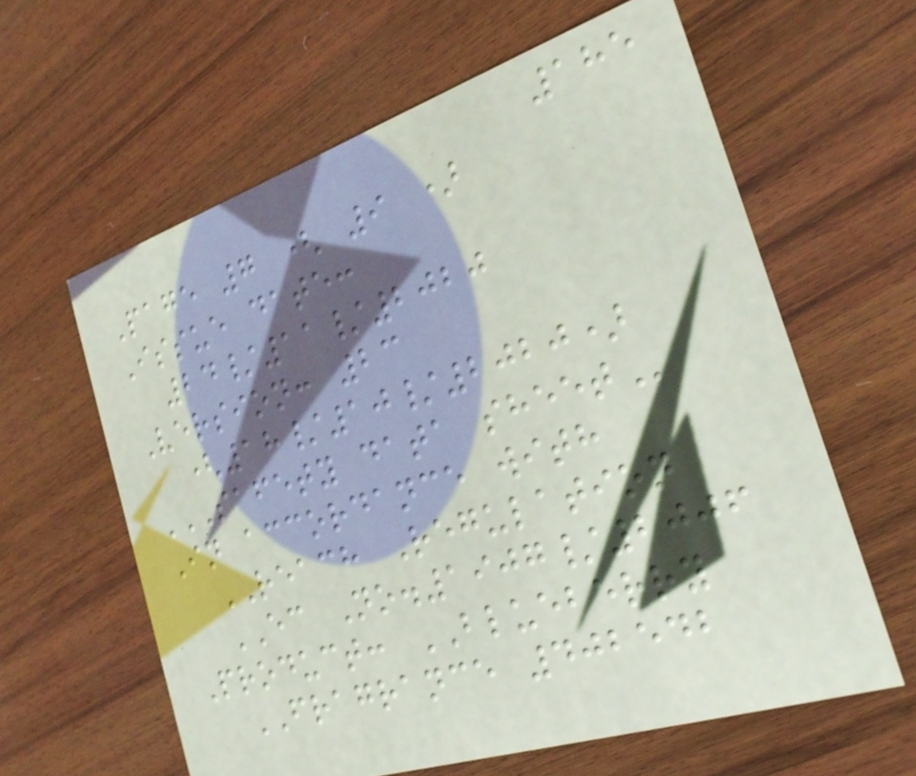185
Page 7 ( 9 )
Issue date:
24/11/2020
Version: 23
(18/10/2020)
SAFETY DATA SHEET
In accordance with
REACH Regulation
EC No.1907/2006
Product: BLUEBERRY
FRAGRANCE 402542
